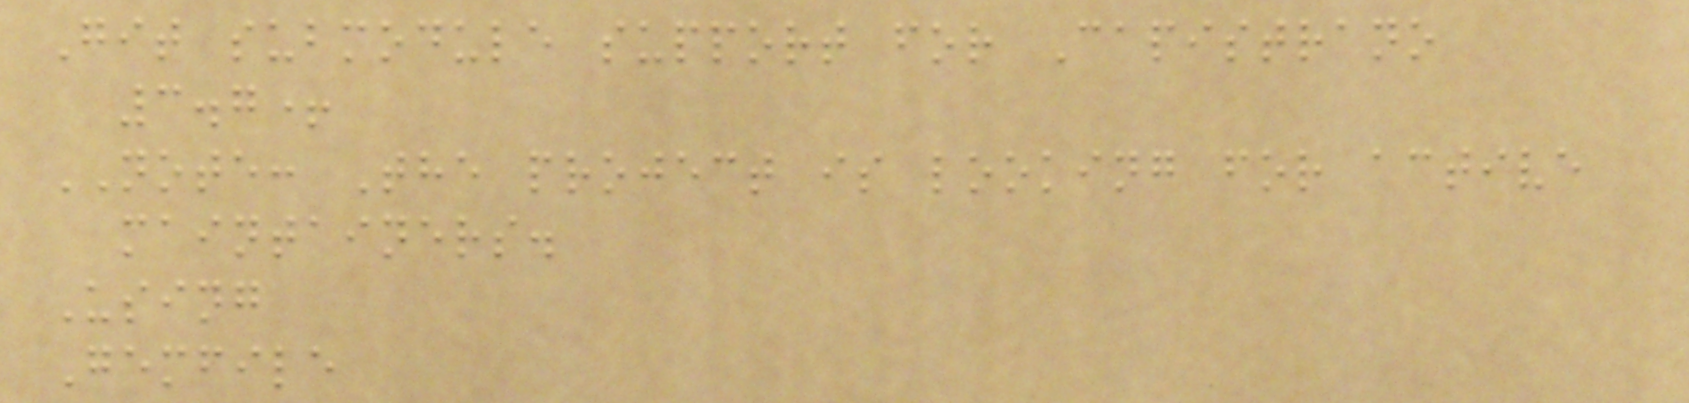Git submodule support for Capistrano
3.7+
NOTE: The project is looking for active
maintainers.
Using
Gemfile
